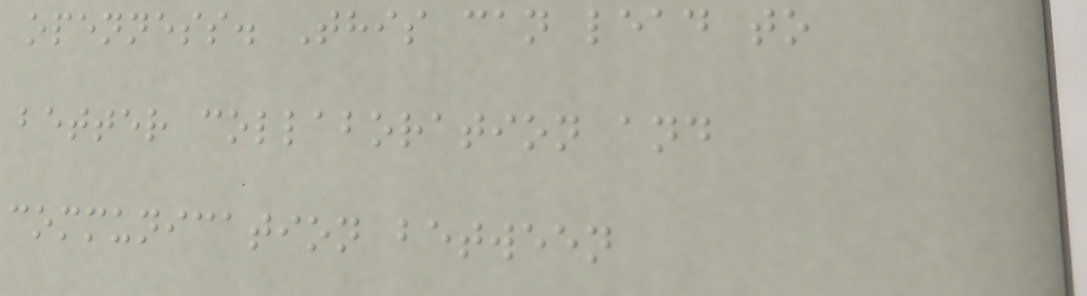openness. This can lead to
better collaboration and
communication between
